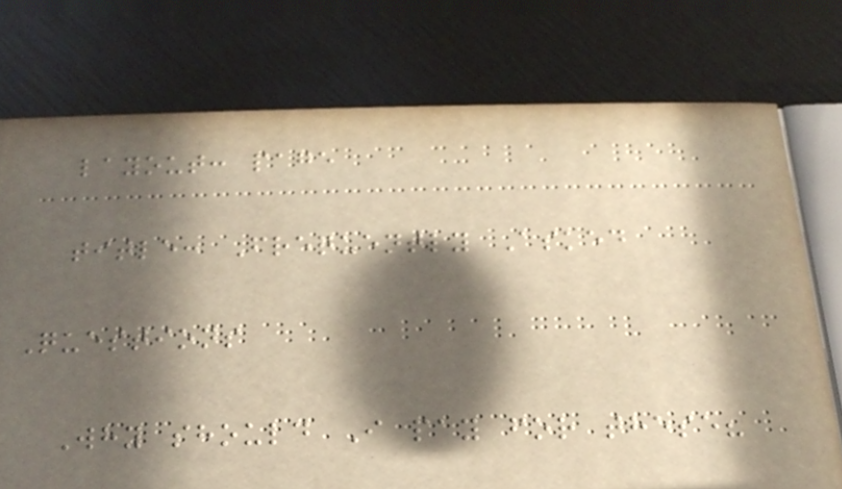layout: page
title: Frequently Asked
Questions
Why should I pay for these?
